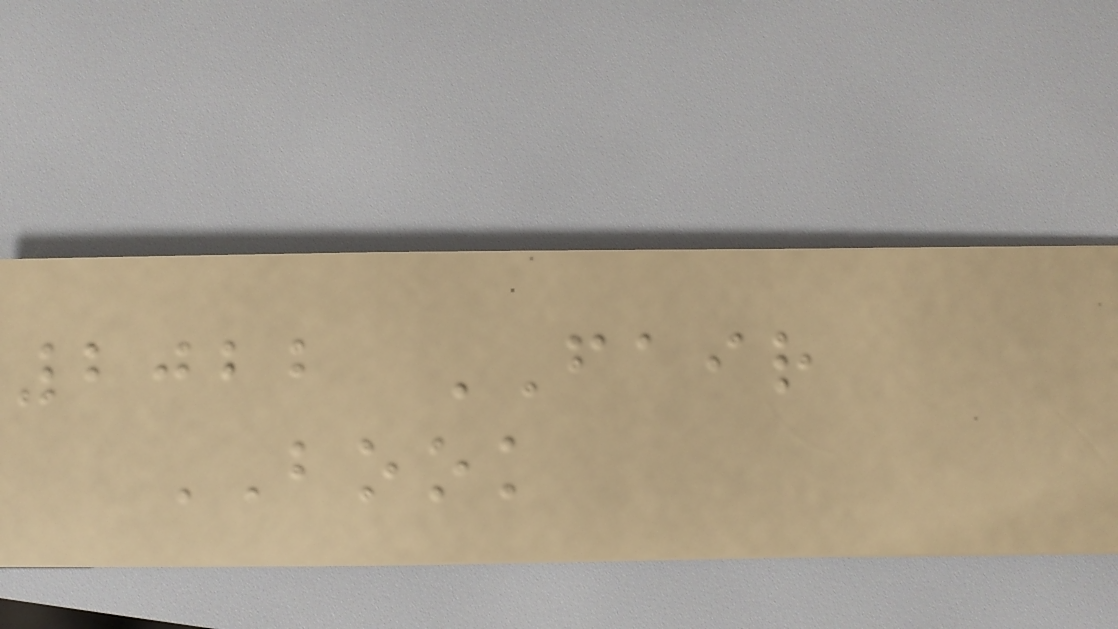2022 FAIR
BOOK
